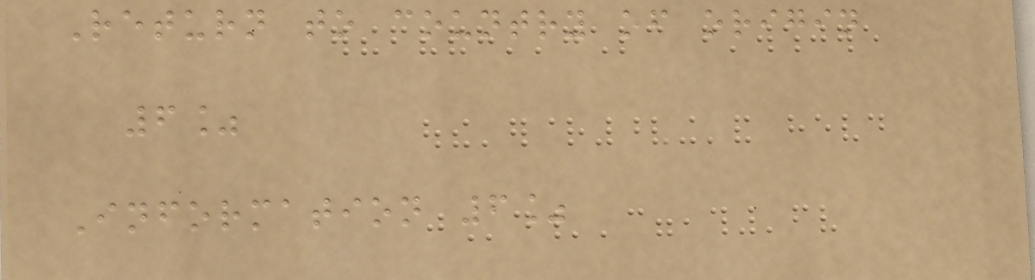Return to country of origin
6%
Information 6%
